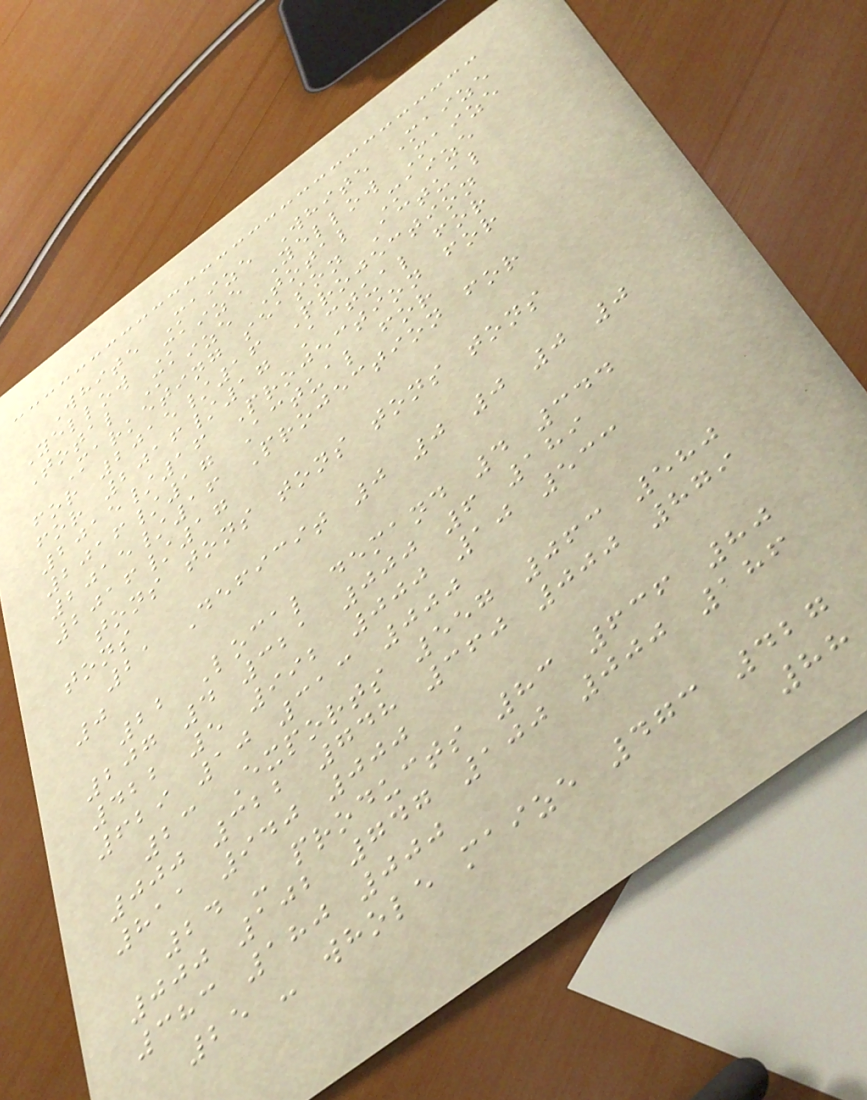White Maize White Maize
Yellow Maize Yellow Maize
Total Maize Total Maize
Marketing season Actual
for 2015/16 Projection
for 2016/17 Actual for
2015/16 Projection for
2016/17 Actual for
2015/16 Projection for
2016/17
tons tons tons tons tons
tons
21 Deficit 0 0 0 0 0
0
22 Local demand 4 344
207 4 321 000 6 189
422 5 992 000 10 533
629 10 313 000
23 Exports 557 063 580
000 322 748 360 000 879
811 940 000
24 - products 83 636 80
000 102 747 100 000 186
383 180 000
25 - whole maize 473 427
88
